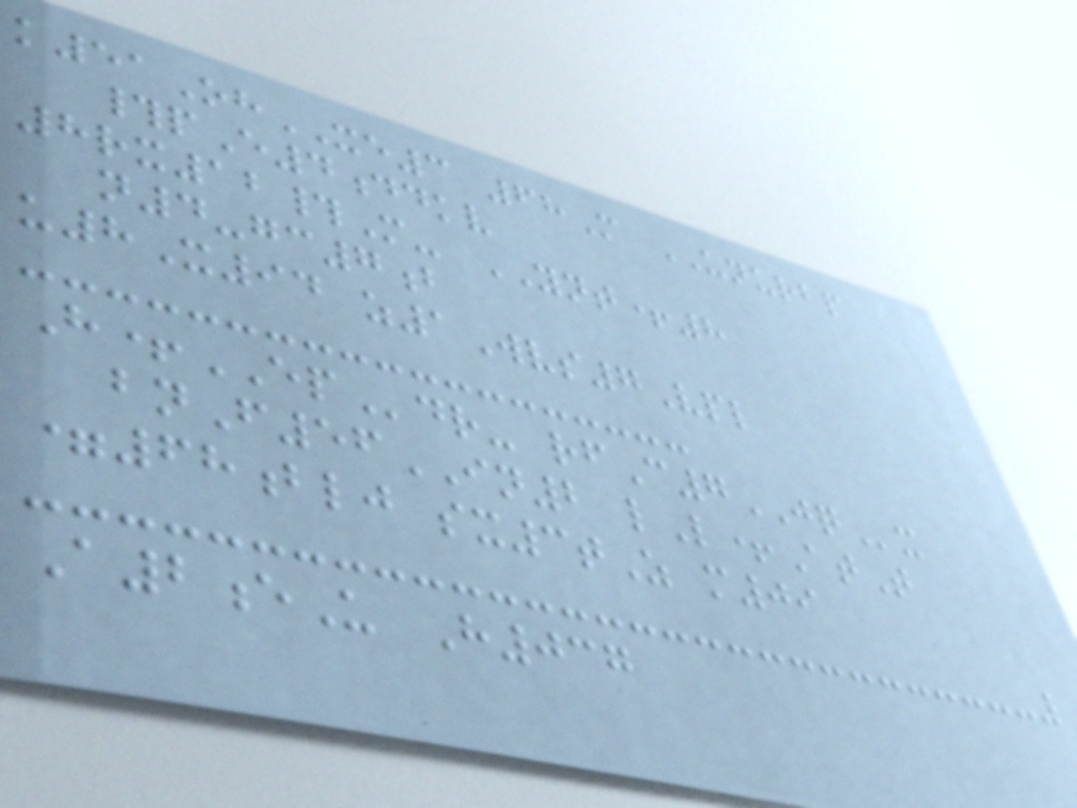k51OhXE3 68M UNURBP
#pE4ddkv
8rx12#M- YNT+8
n4-gc7b
u8X94 z1Wvs7Vpl
H+EPdr- rfC7JQx
bnF56IN2 lL+AtT
=68blj sx3tZ m09
A2eU H037
